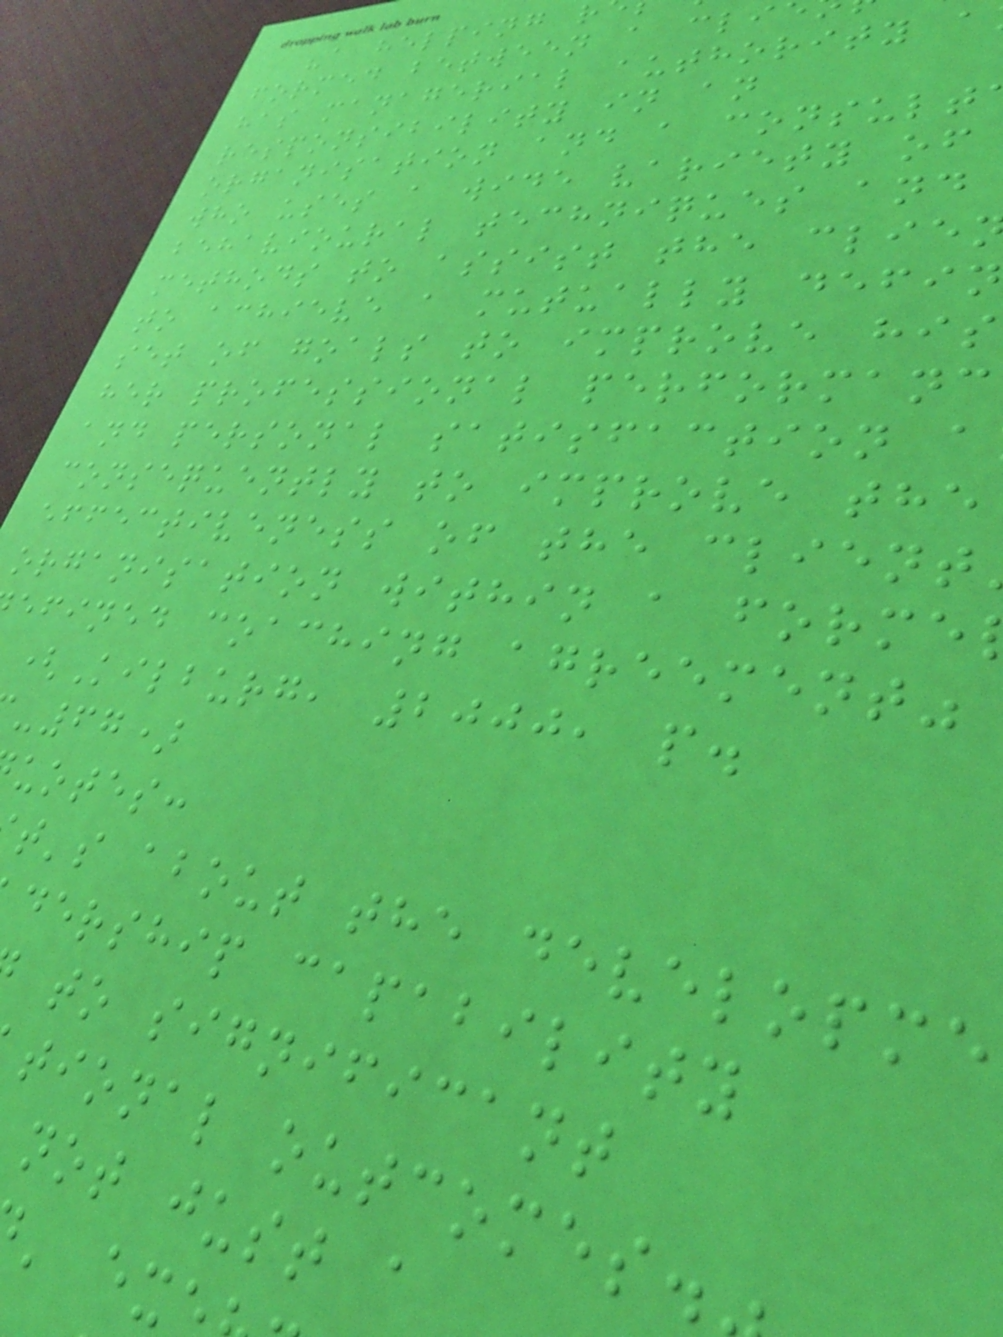"a helping r
formed between a cli
has managerial authority a
responsibility in an
organisation and a consult
who uses a wide variety of
behavioural techniques and
methods to assist the clie
to achieve a mutually defin
set of goals to improve his
her professional performanc
and personal satisfaction a
consequently to improve the
effectiveness of the client
organisation within a forme
efined coaching agreement"
(Kilburg, 2000, p.
-67)
uotes:
t's about the developme
dership capability
to significant
tional outcomes.
not just a
